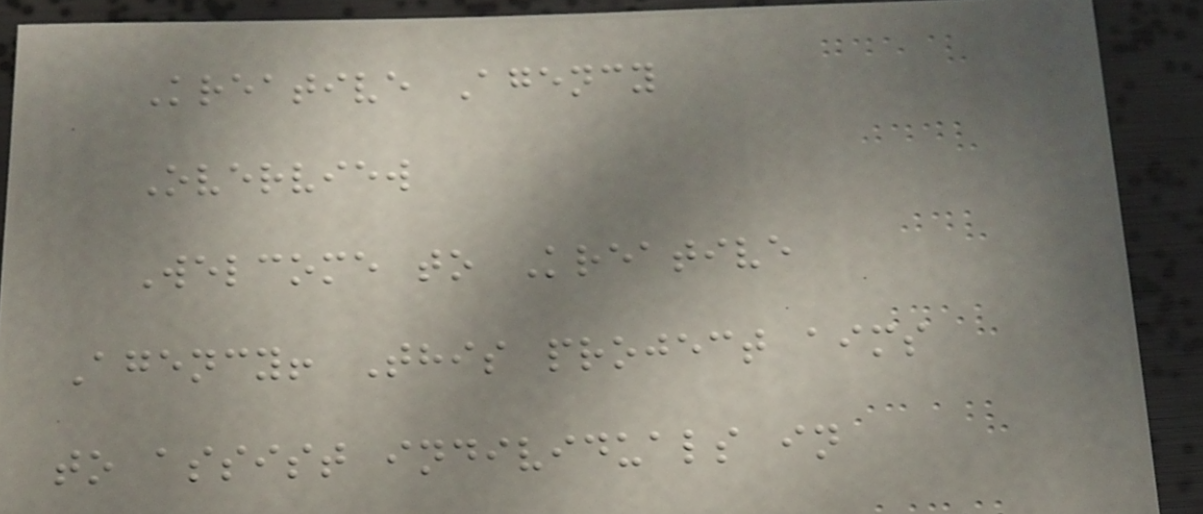Kreative Agency
Overview
Welcome to Kreative
Agency! This project aims
to assist individuals in
